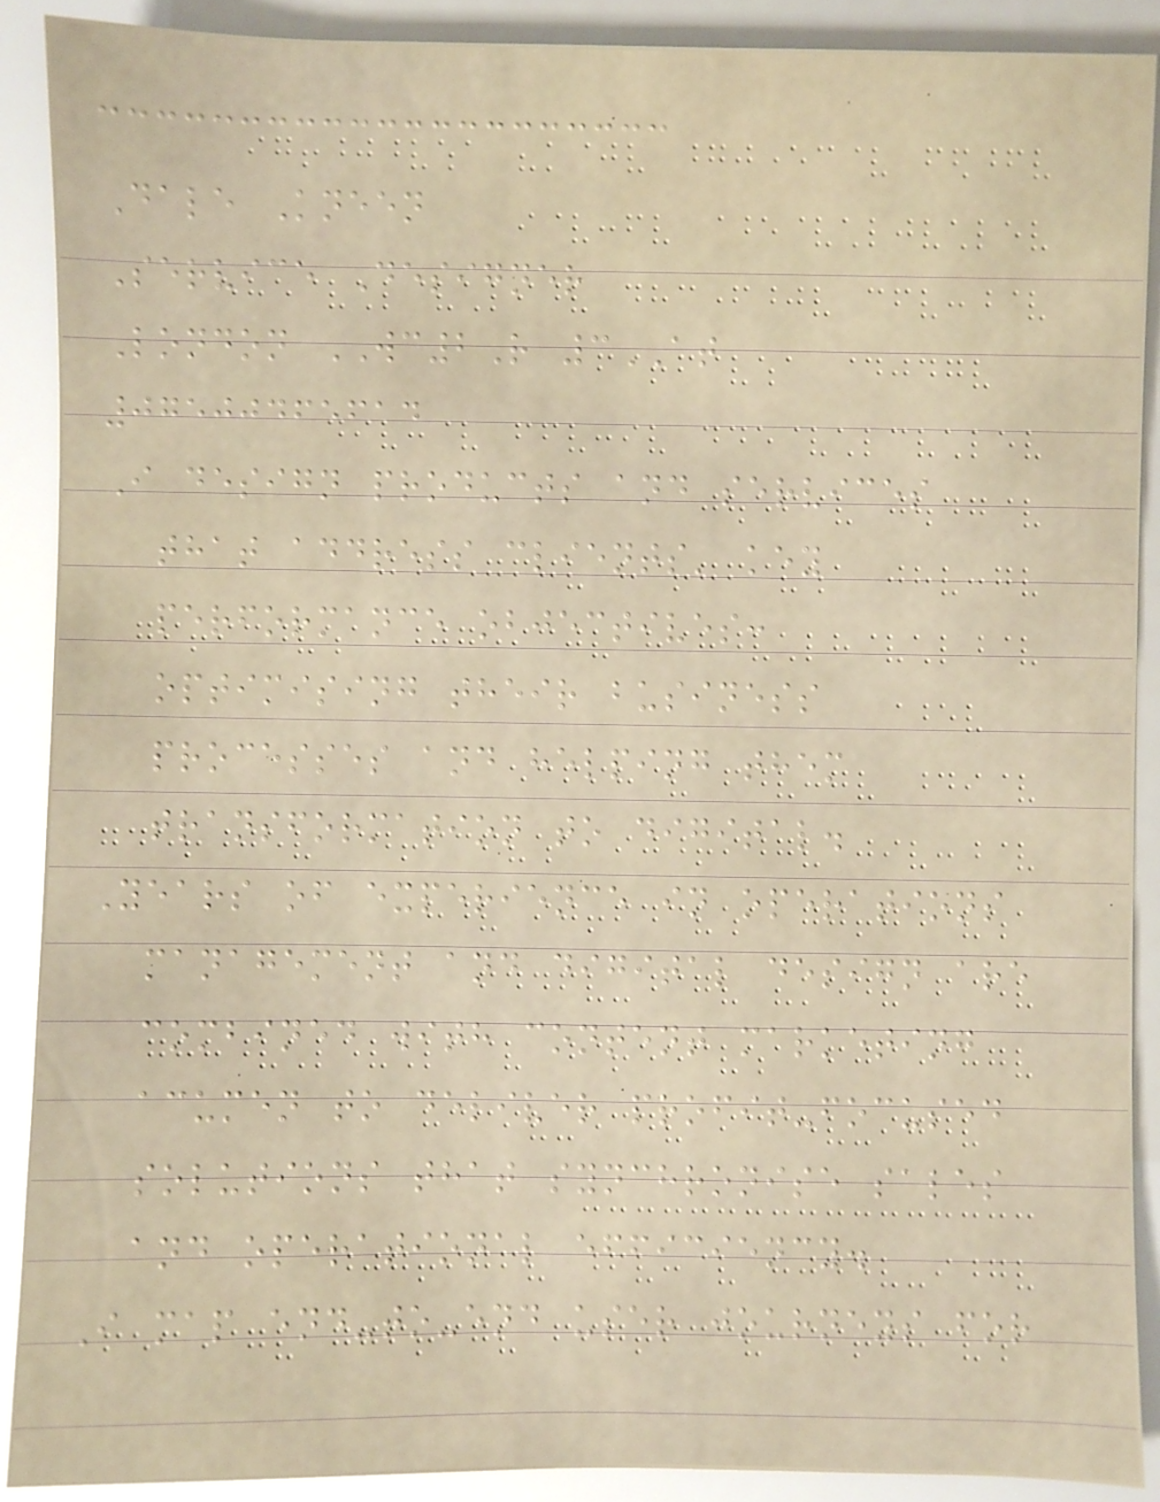Dale Kneen
Service Designer
London WC2R 3AT
07500465614
I design products and services
that address clients' key
performance objectives:
optimising their business
processes and helping them
transformation to digital.
Years of experience in operations
management and digital design are
combined with content marketing
acumen to deliver profit-focused
solutions that synchronise sales
and operational efficiency.
I map end-to-end user journeys for
